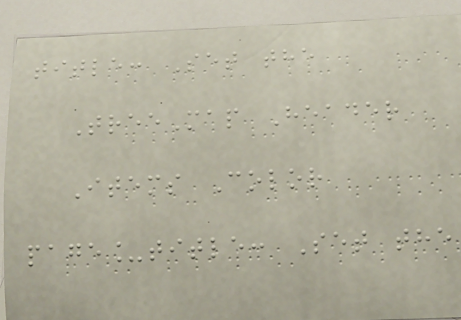title: Set the
TreeMap Header
Items Color
page_title: Set the
